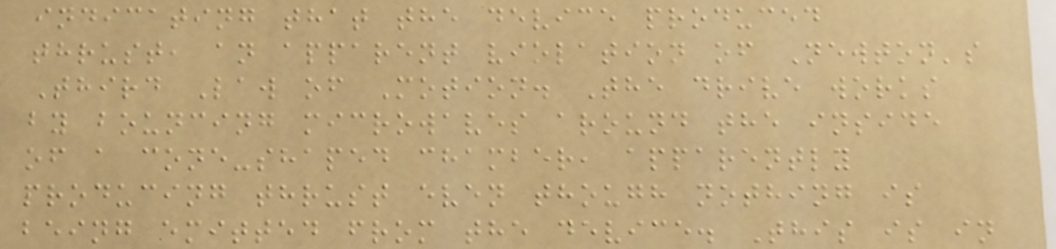indicating that the device produced
thrust, an apparent violation of Newton's
Third Law of Motion. The drive works
by bouncing microwaves around the inside
of a cone-shaped chamber, apparently
producing thrust even though nothing is
being emitted from the device. This is in
